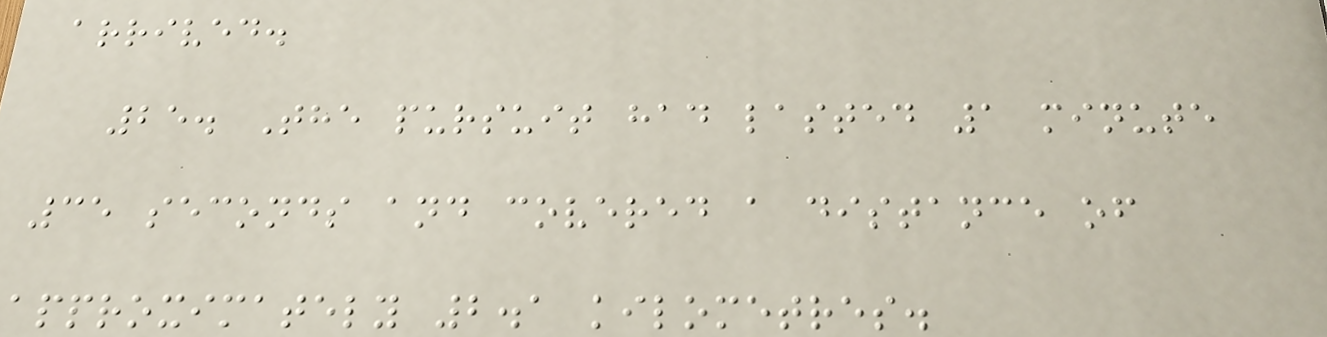arrived.
25. The pursuit had lasted 1 minute
35 seconds and covered a distance of
approximately 2.1 kilometres.
